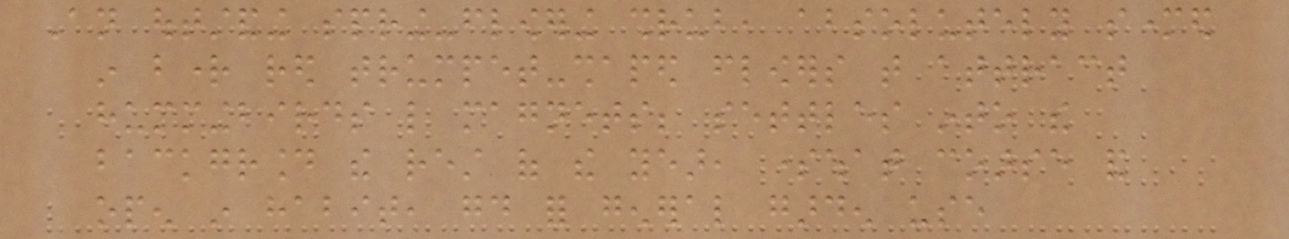An outstanding spring-flowering shrub, absolutely smothered
in bright red trumpet-shaped flowers that attract
hummingbirds like magnets; settles into the
background the rest of the year, somewhat coarse and
open in habit, good for general garden use
